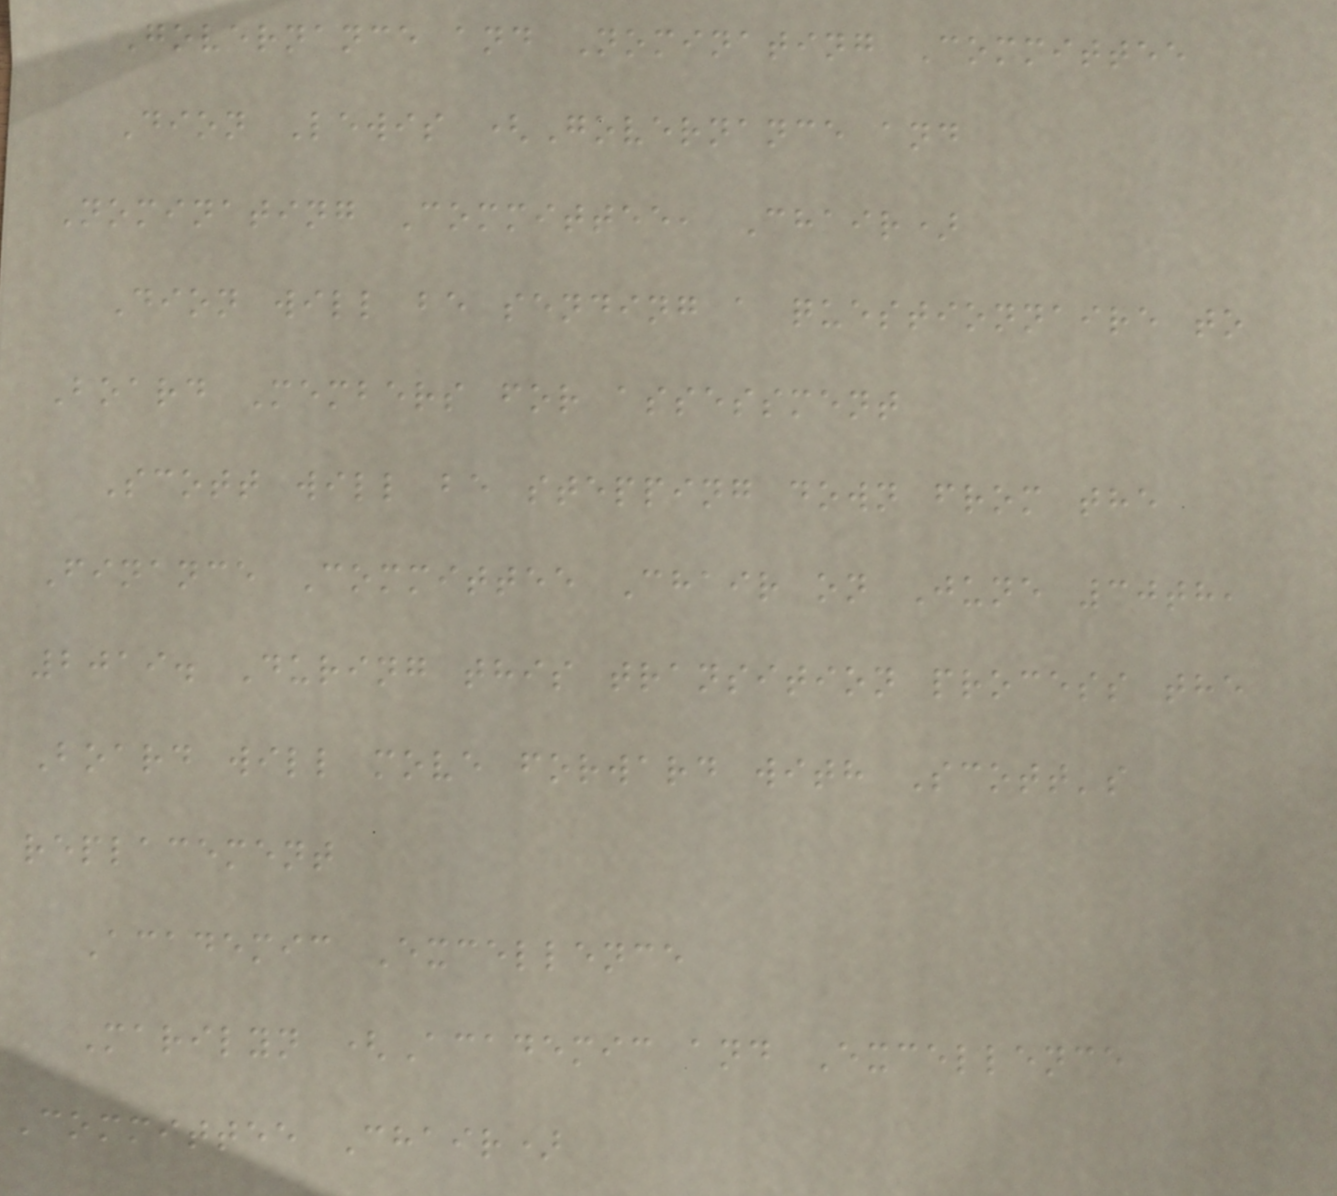Governance and Nominating Committee
Dion Lewis (Governance and
Nominating Committee, Chair)
Dion will be sending a questionnaire to
Board Members for assessment
Scott will be stepping down from the
Finance Committee Chair on June 30th,
2019. During this transition process the
Board will move forward with Scott's
replacement
Academic Excellence
Marilyn (Academic and Excellence
Committee Chair)
